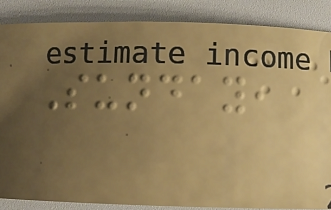Sunday,
